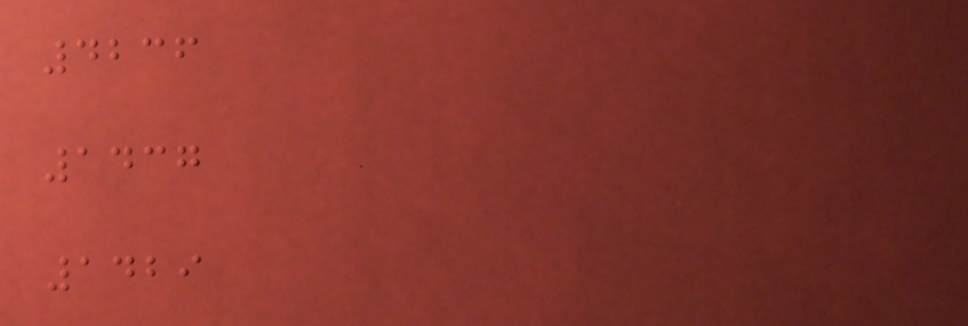4236
1437
1429
